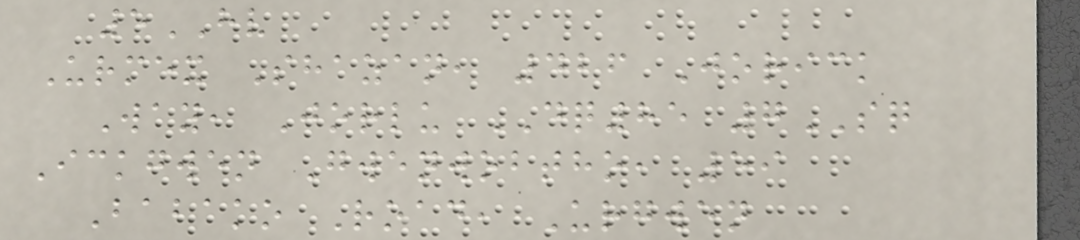5HV
Urmex Shazan, 426 Jorick
Way, Jorlu DQ85 7SQ
Ickgwen Gwenwobtho, 59
Babako Road, Urgwen
